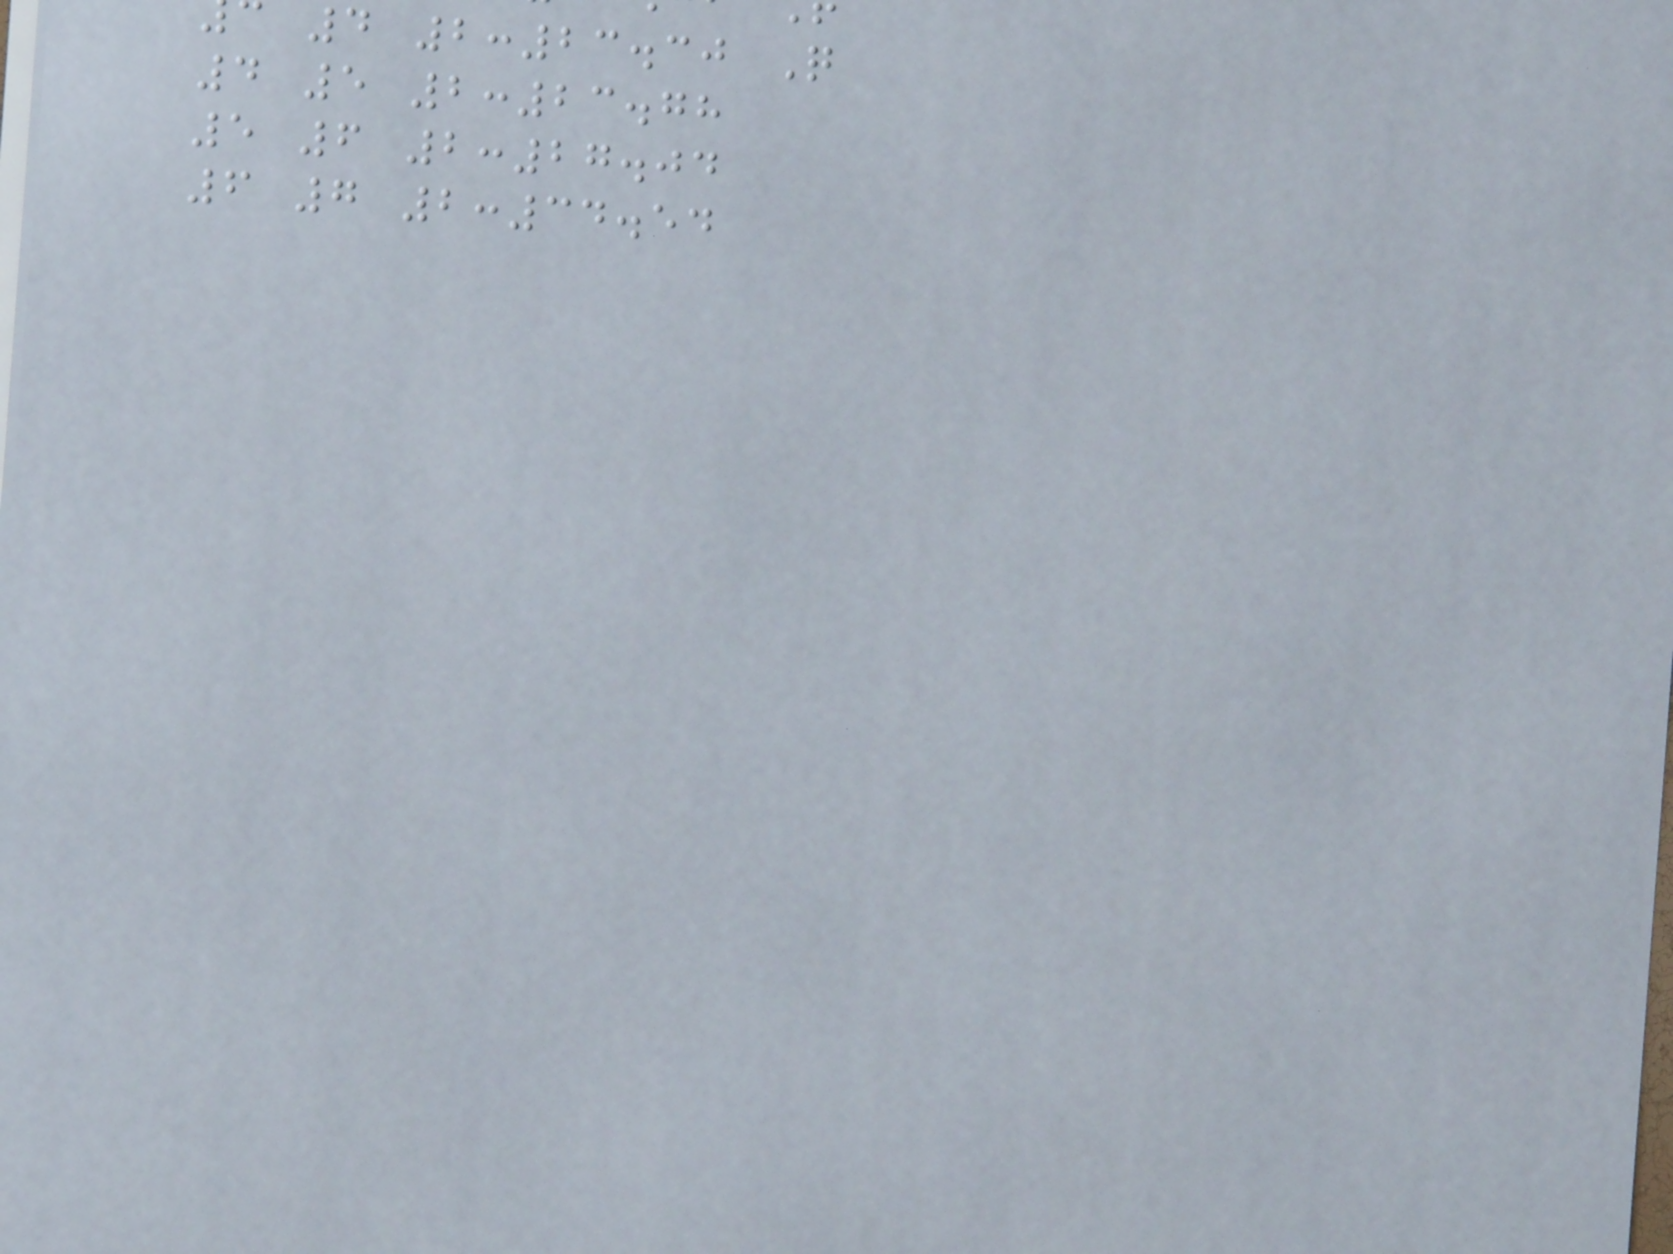4 2:23.30 Q
4 5 2:23.78
5 6 2:27.04
6 7 2:34.54
